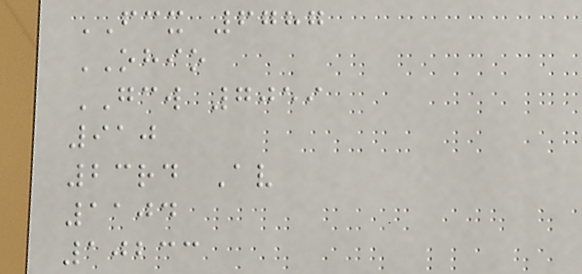FCX 6787
OHIO
GCW 7059
910
23rd Av
1104
10233
